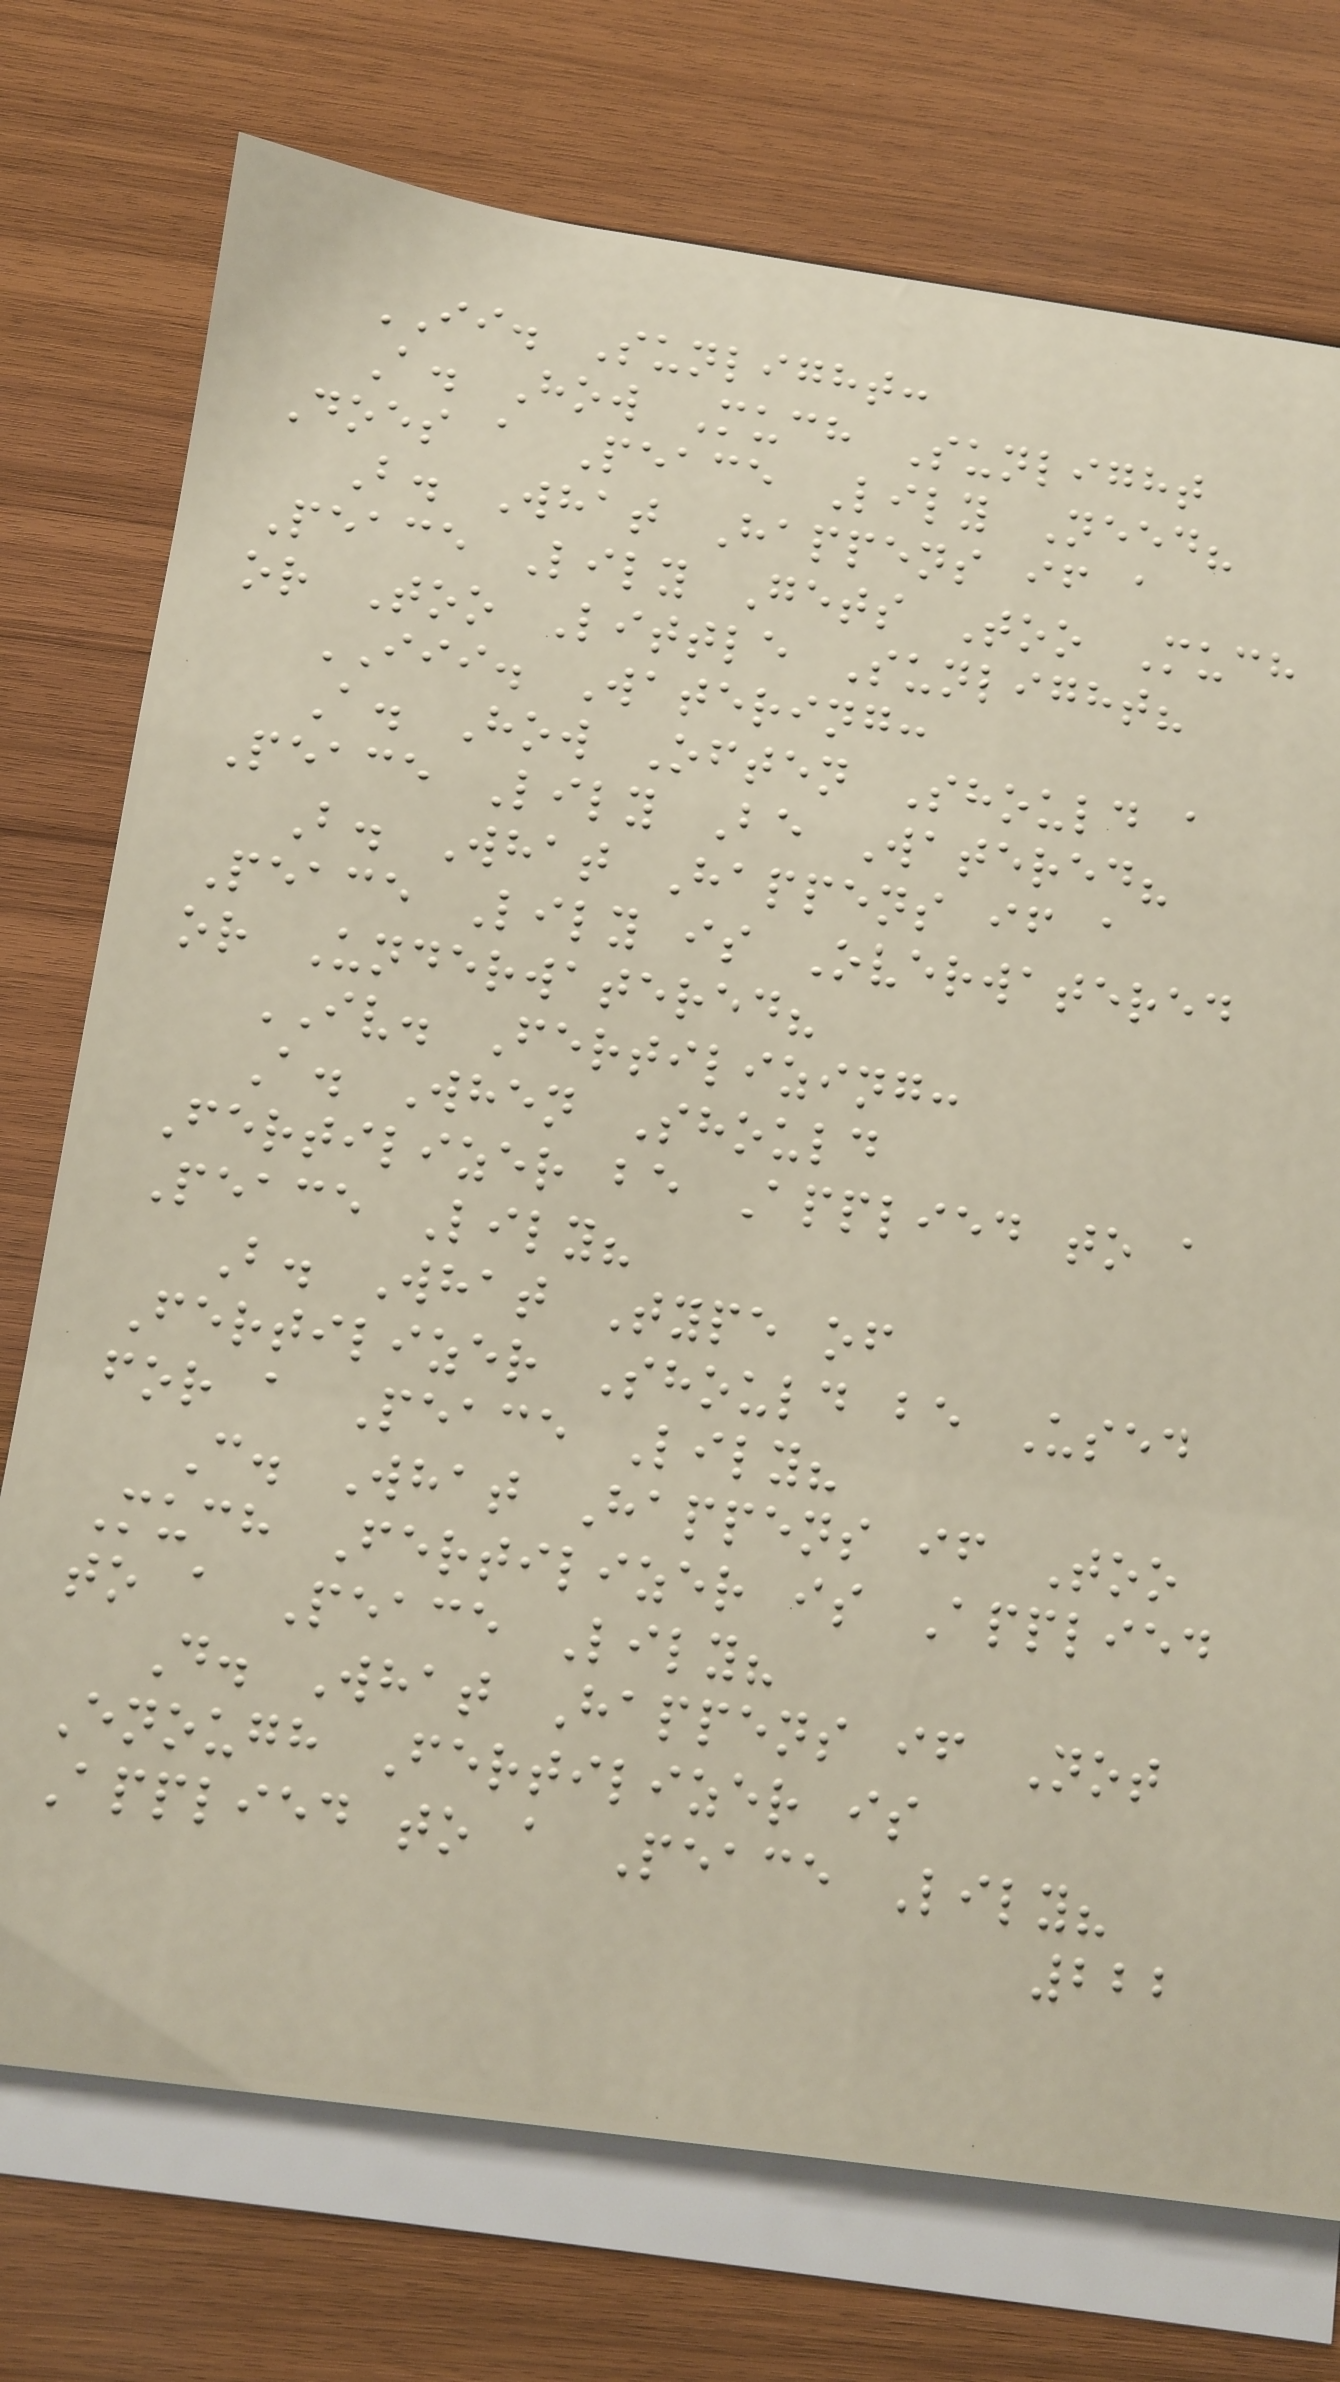II. Sunlight:
A. How Much Sunlight
Does a Peace Lily Need?
B. What Happens if a
Peace Lily Gets Too Much
or Too Little Sunlight?
III. Watering:
A. How Often Should a
Peace Lily Be Watered?
B. What Happens if a
Peace Lily is Overwatered
or Underwatered?
IV. Fertilizing:
A. When Should
Fertilizer be Applied to a
Peace Lily?
B. What Type of
Fertilizer Should be Used
for a Peace Lily?
C. What Happens if Too
Much Fertilizer is Applied
to a Peace Lily?
D. What Happens if Not
Enough Fertilizer is
Applied to a Peace Lily?
222
